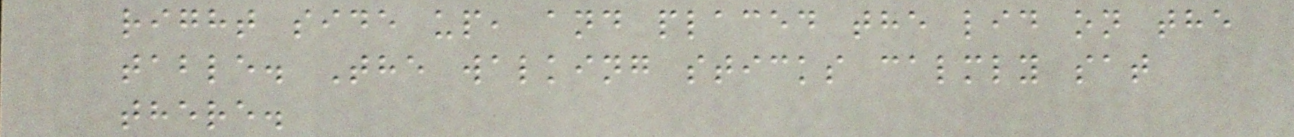right side up, and placed the lid on the
table. The walking sticks calmly sat
there.
